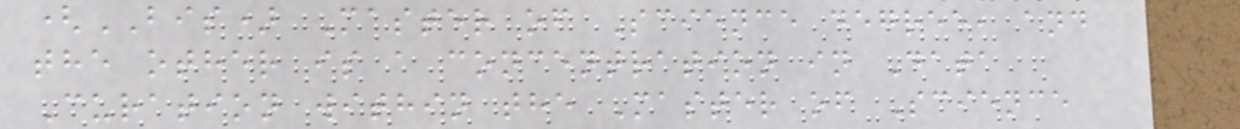(BIS) Master of Science degree, and
the other is a concentration in Data
Curation within the Master of Science
